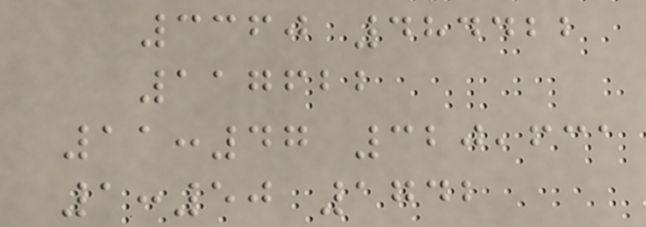3360 484422
117622
11:47 320,631
1:50 1742
